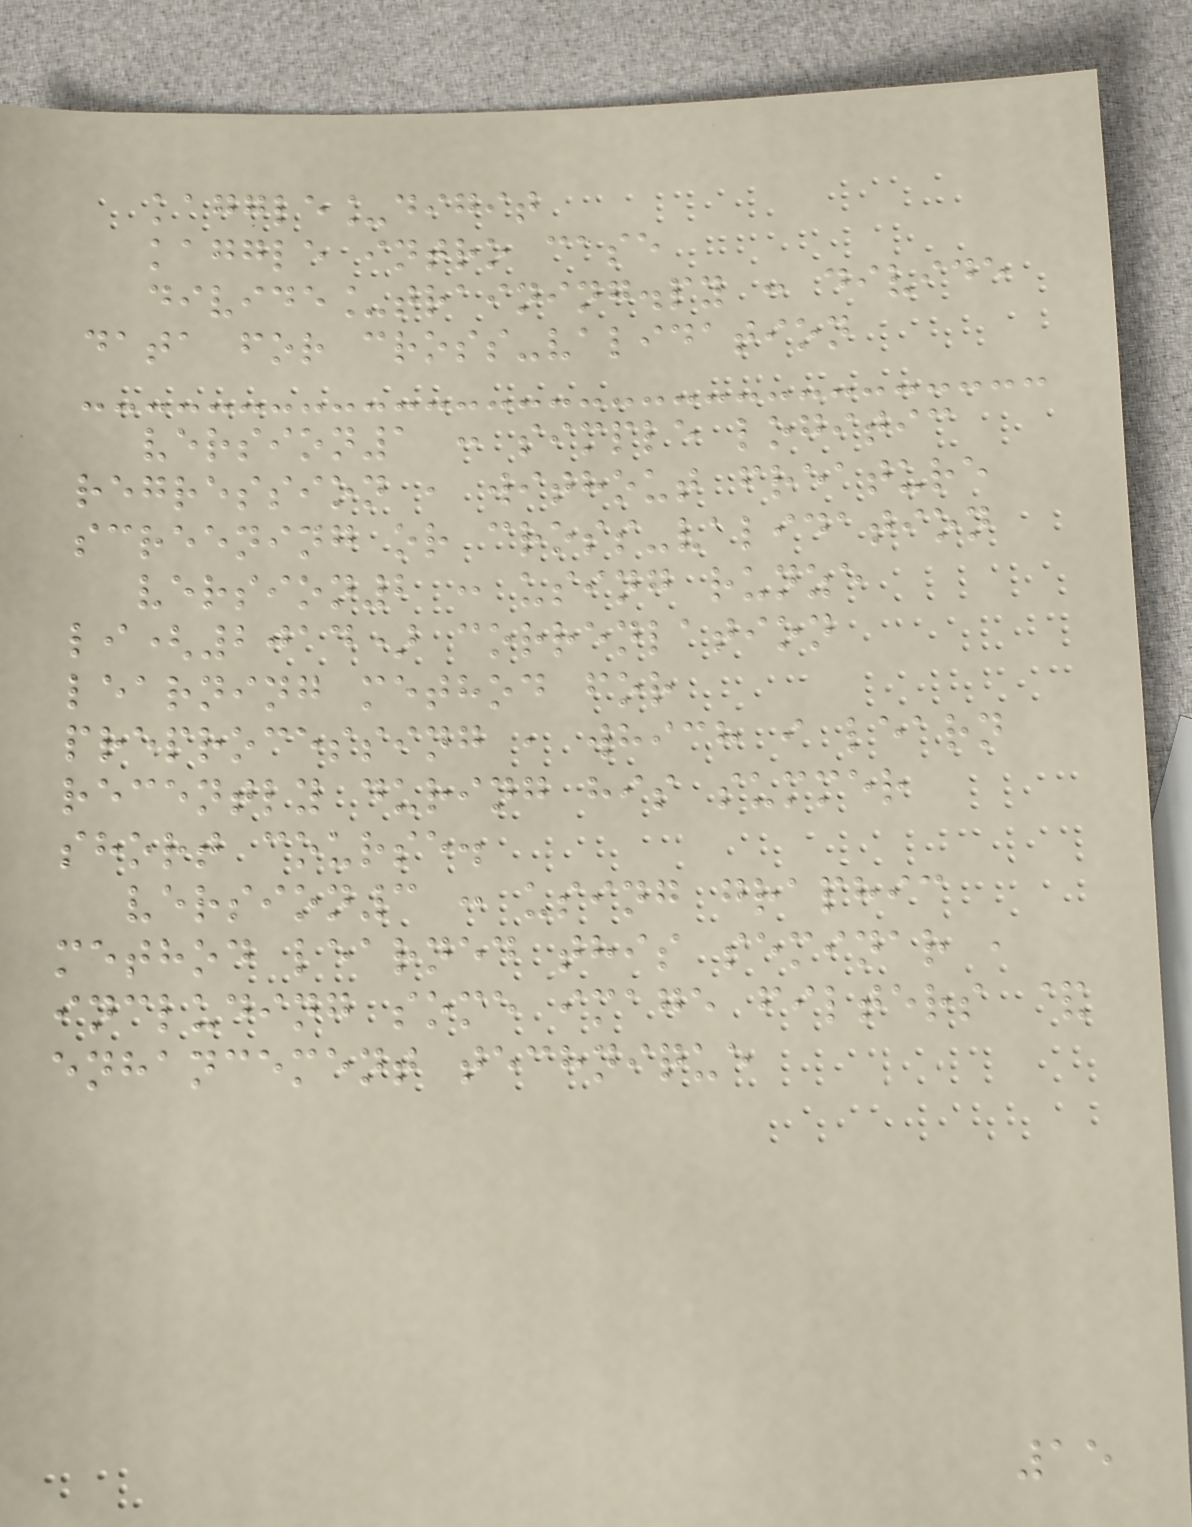kaggle_digit
kaggle intro case
divide_training.py : divide
data for cross-validation
version1 : simple logitic
regression , without freature
screening or cross-validation
version2 : using runze
li(2014) correnlation
learning method for
preprocessing , which i learn
recently during his summer
short course.
version3 : using graphic
method learned this seminar ,
including some image filters &
enhancement technique
15
